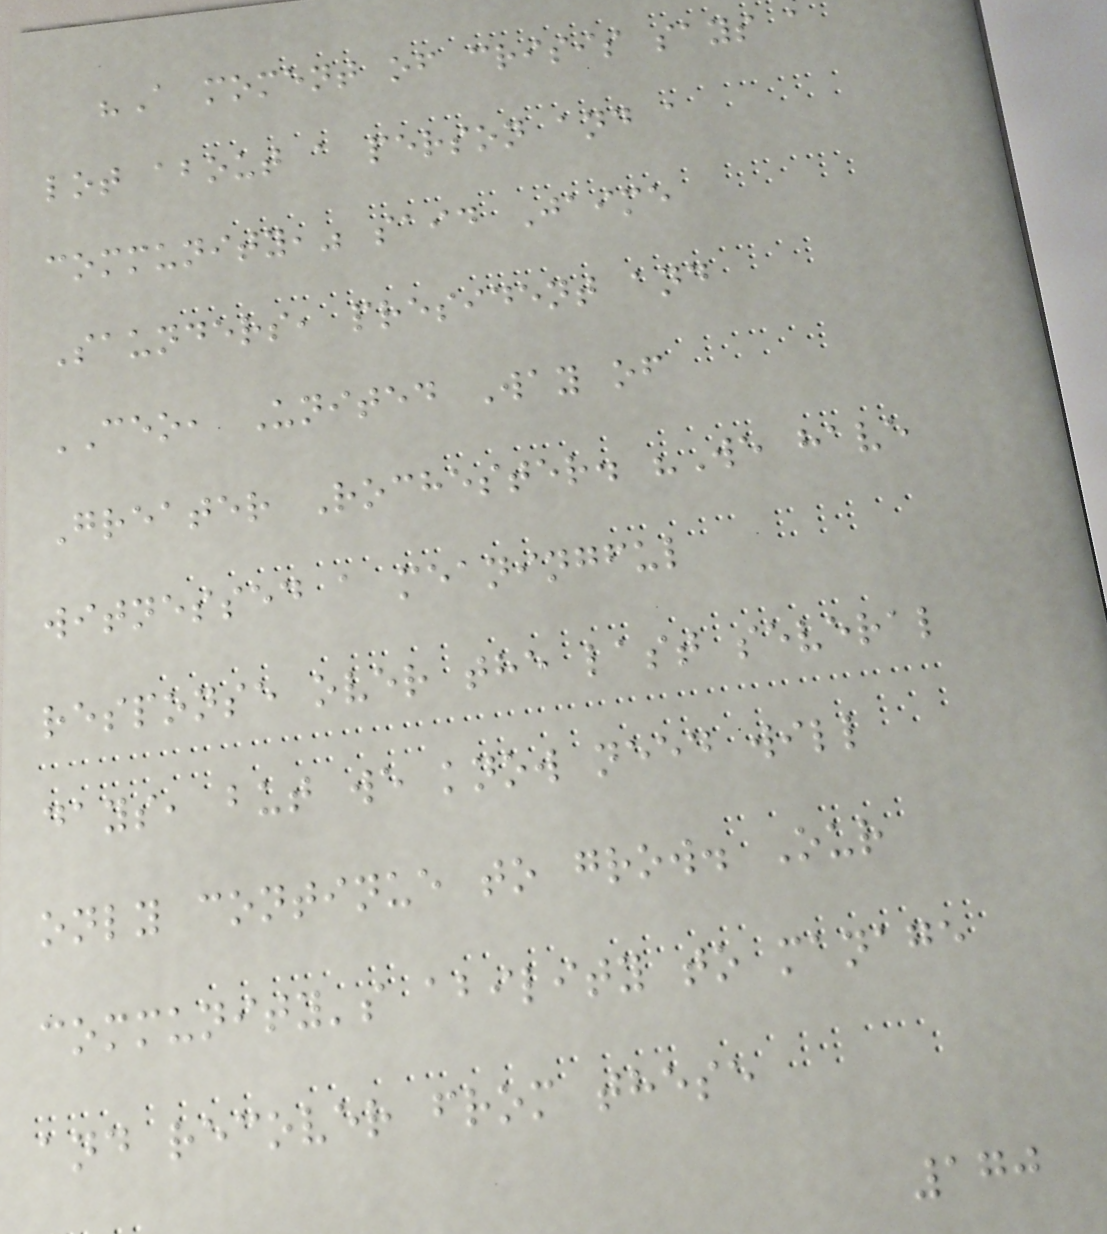"A moment of crisis says a
lot about a person and a
community," said Jaime
Saunders, president and
CEO, United Way of
Greater Rochester. "We have
witnessed a meaningful
response over the last several
days, but we know need will
only continue to grow. Our
community's ability to manage
and recover from these
170
